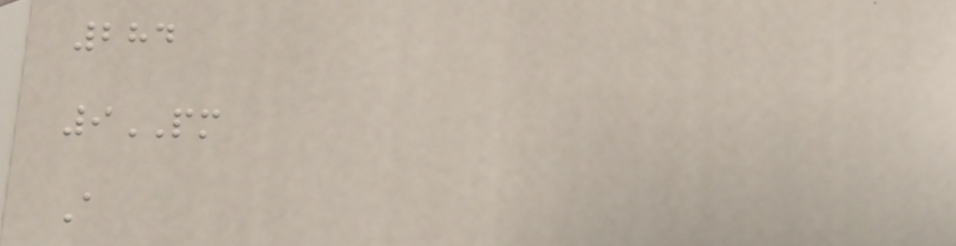284
9PM
A
